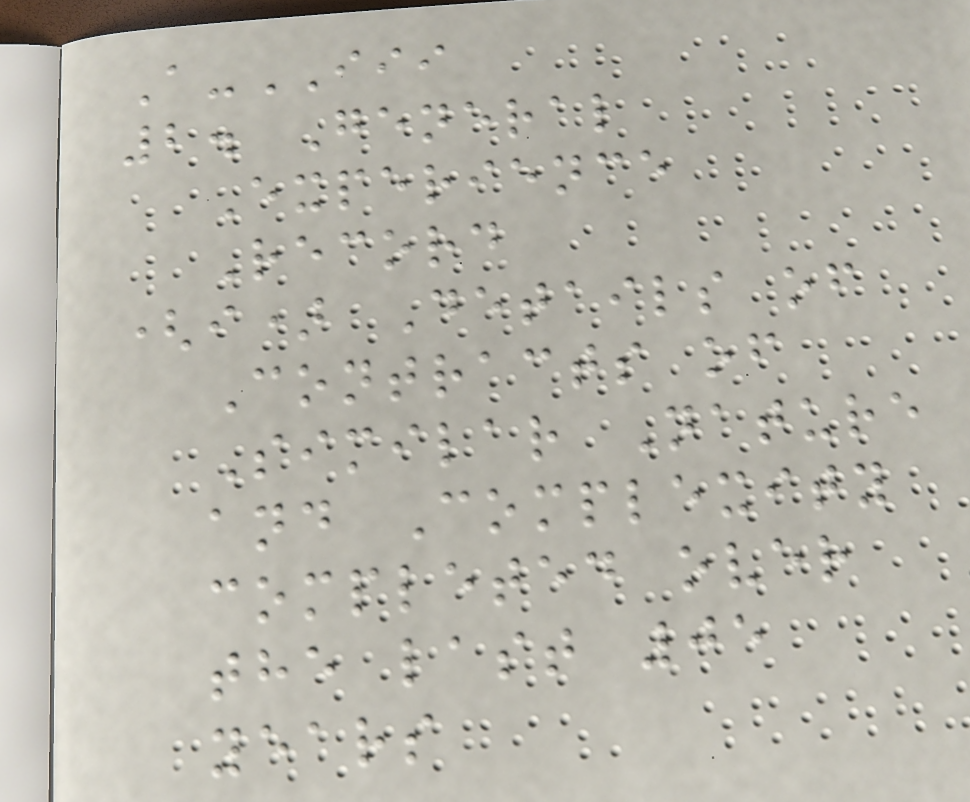A-III
2. General
Experience
Record
(i) Details of
Contracts of
Similar Nature
and Complexity
completed over
the last 05
years
